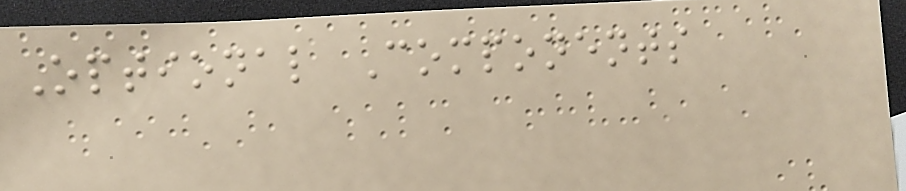Optional Components
